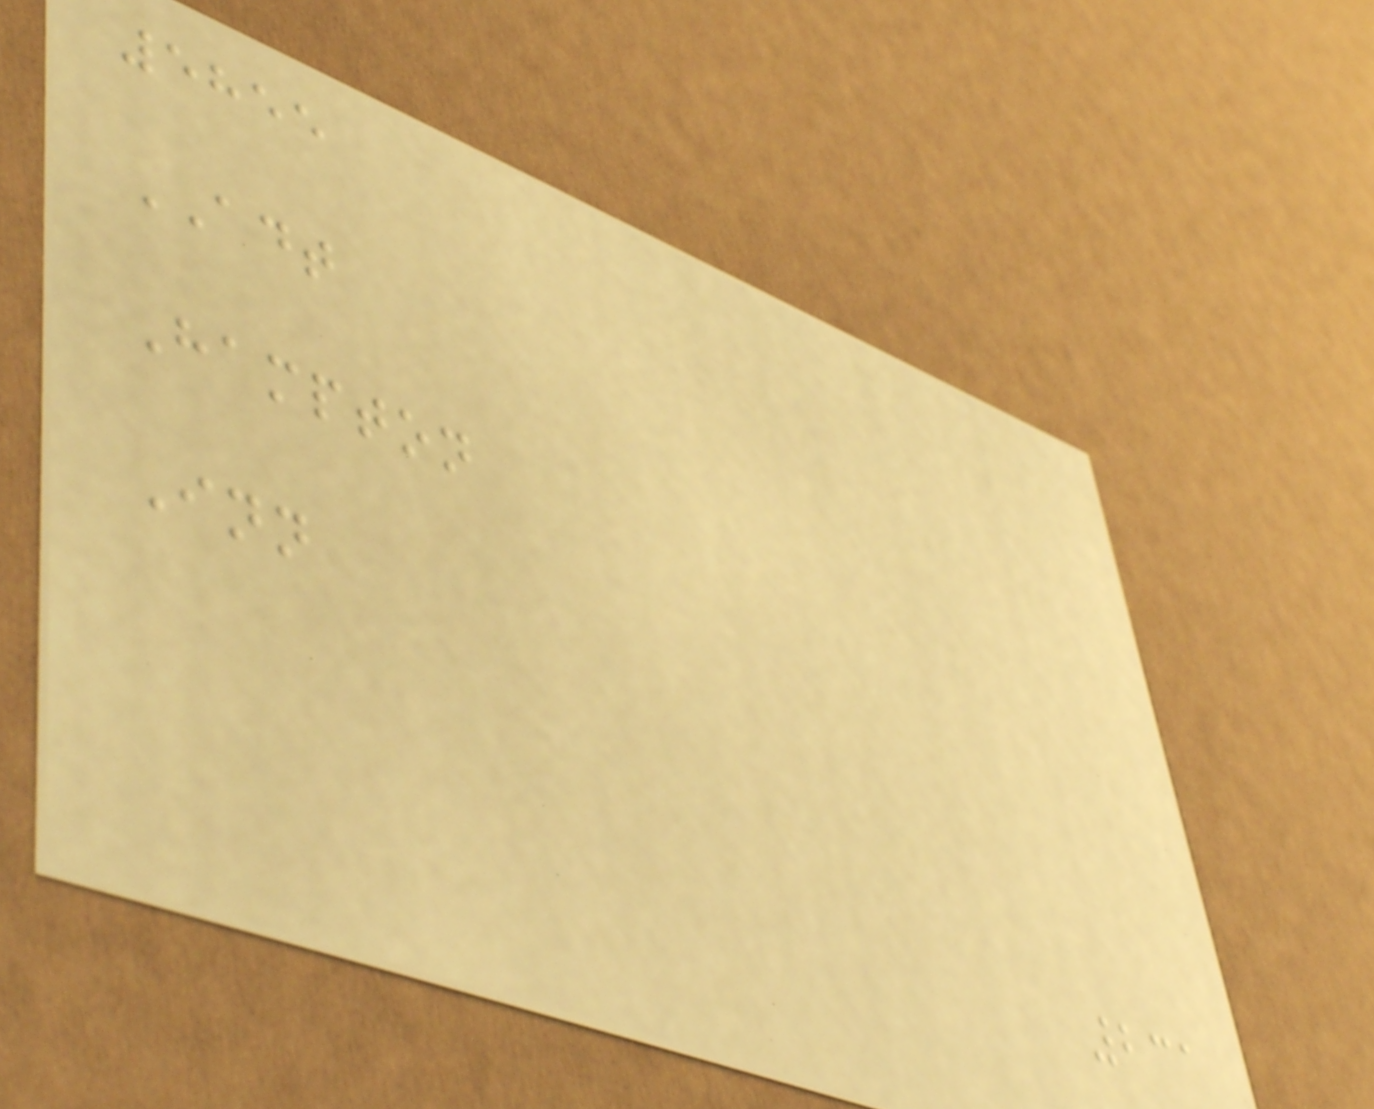5855
ADT
Hampton
Inn
231
